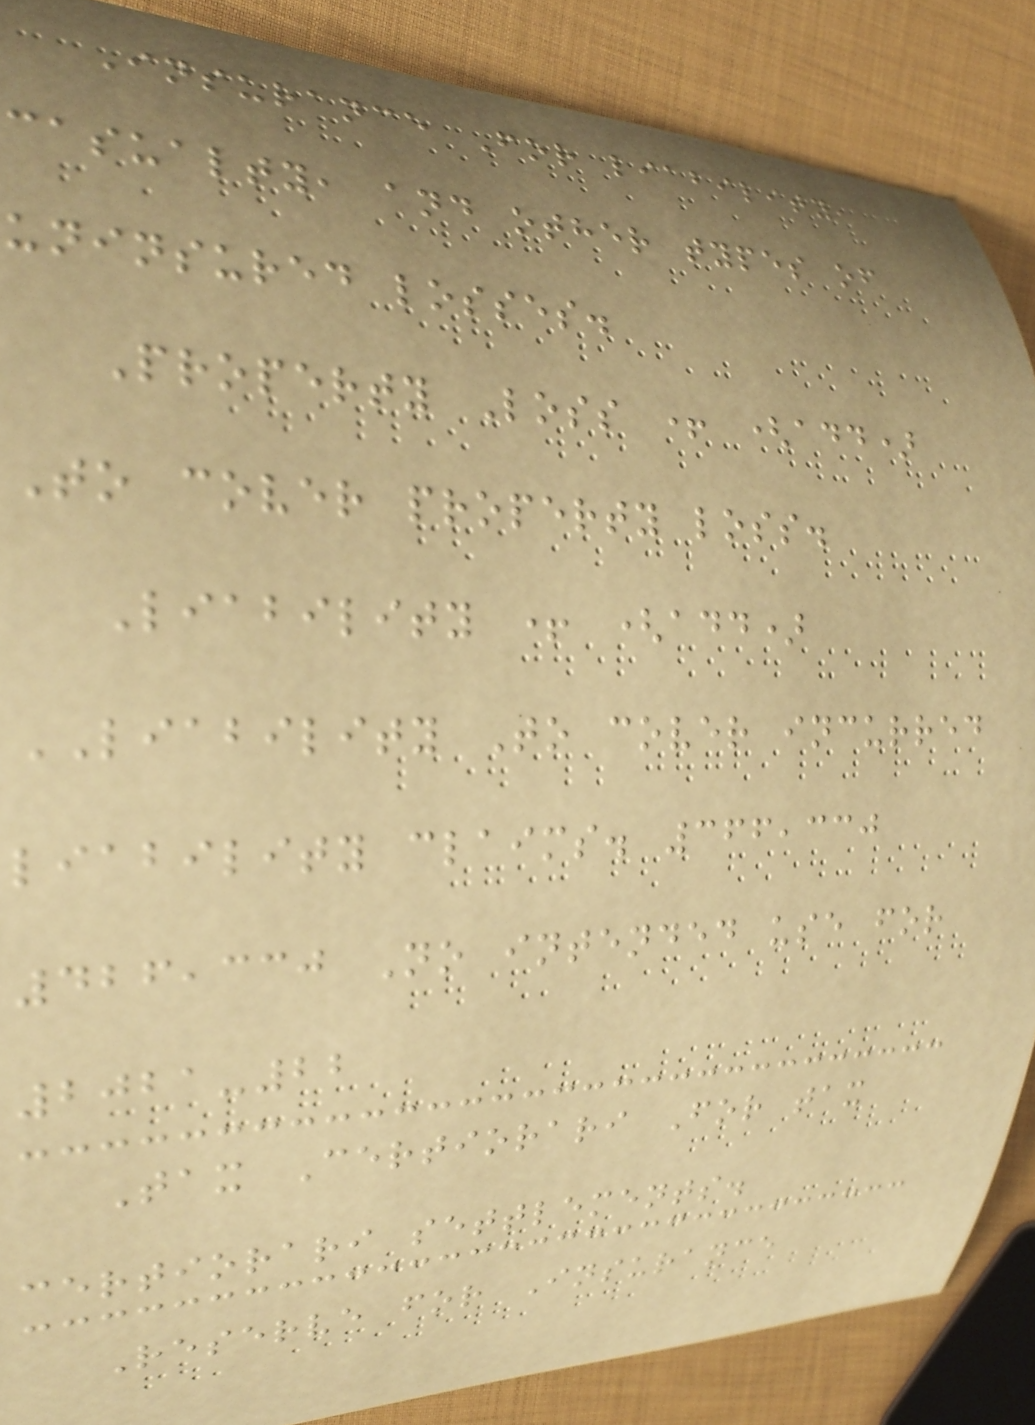Insurance For liability,
casualty, and other types of
uninsured losses.
Property Loss + (add)
To cover property loss.
Liability + (add)
LIABILITY To cover incurred
liability claims. 366,330
426,330 No intended use for
2021-22
Tax Certiorari For tax
certiorari settlements.
Reserve for Insurance
